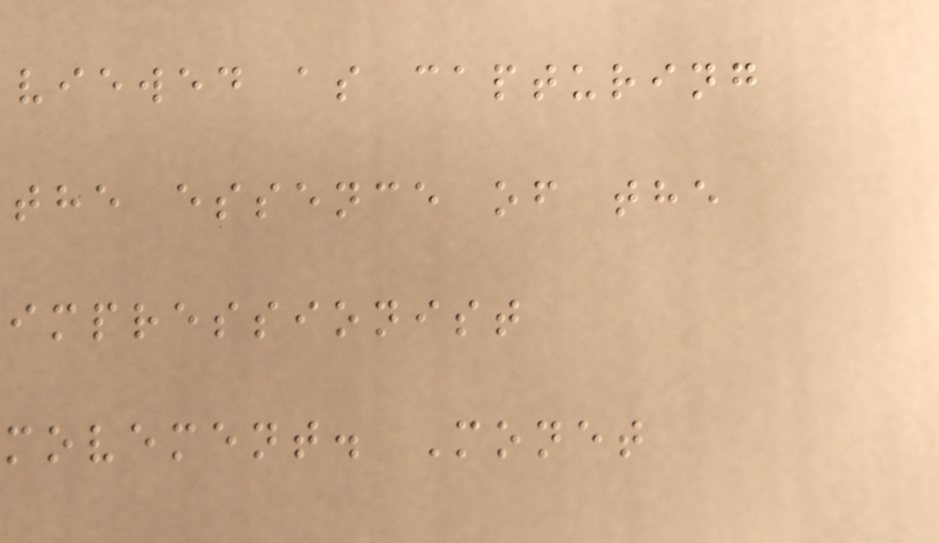viewed as capturing
the essence of the
impressionist
movement. Monet
